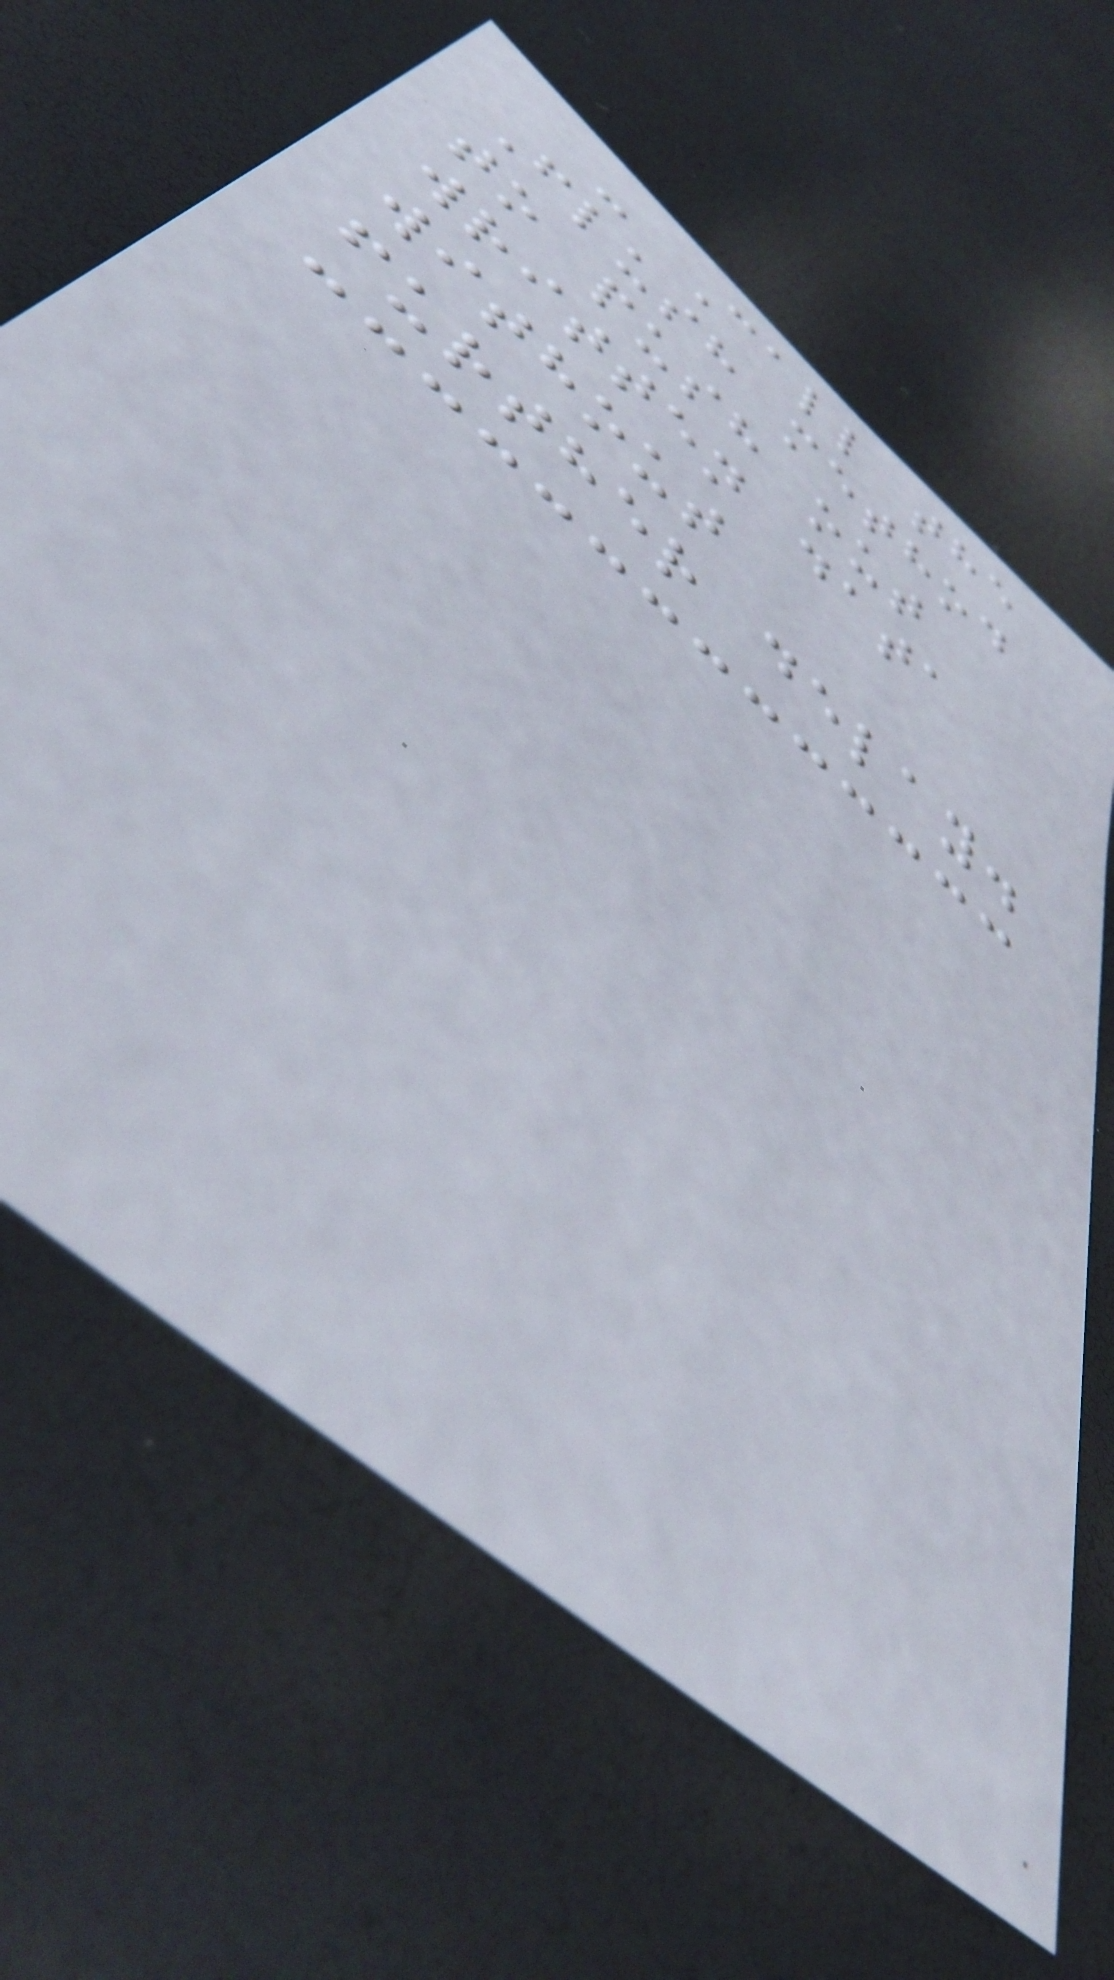- Call the
Flush method
to push out
written data
without
further delay.
